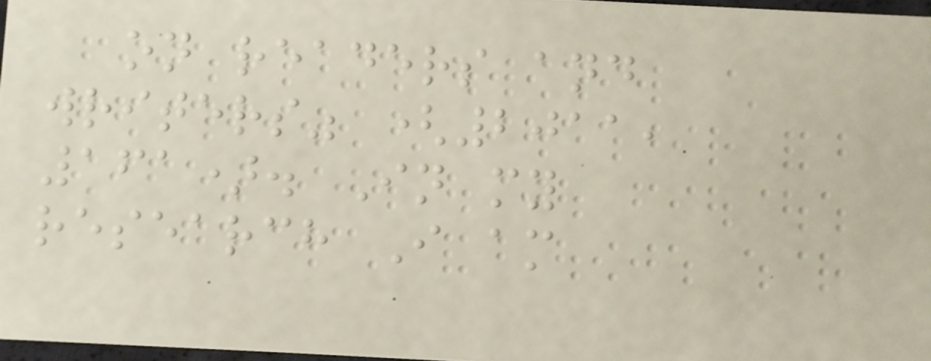on readers and
writers" (2011,
161). In my
research I am
